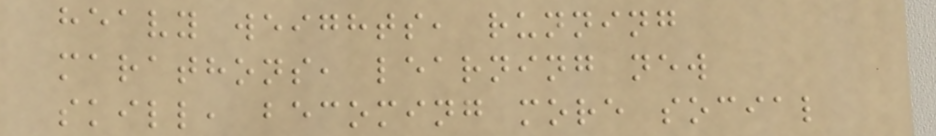heavy weights, running
marathons, learning new
skill, becoming more social
